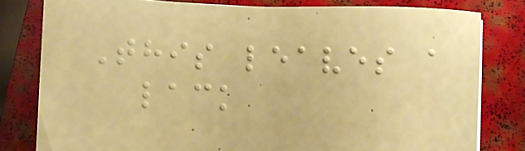This leaves a
lack
